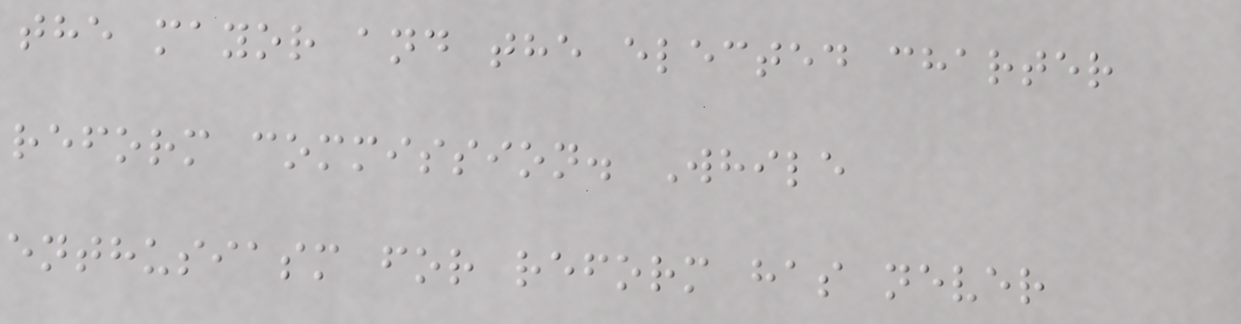the mayor and the elected charter
reform commission. While
enthusiasm for reform has never
